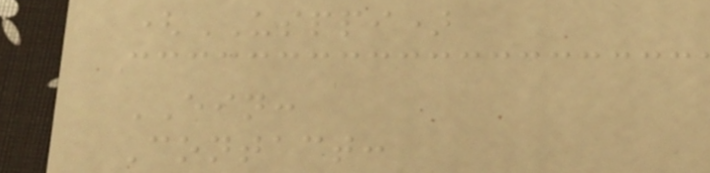(USPPI)
EIN:
Contact:
